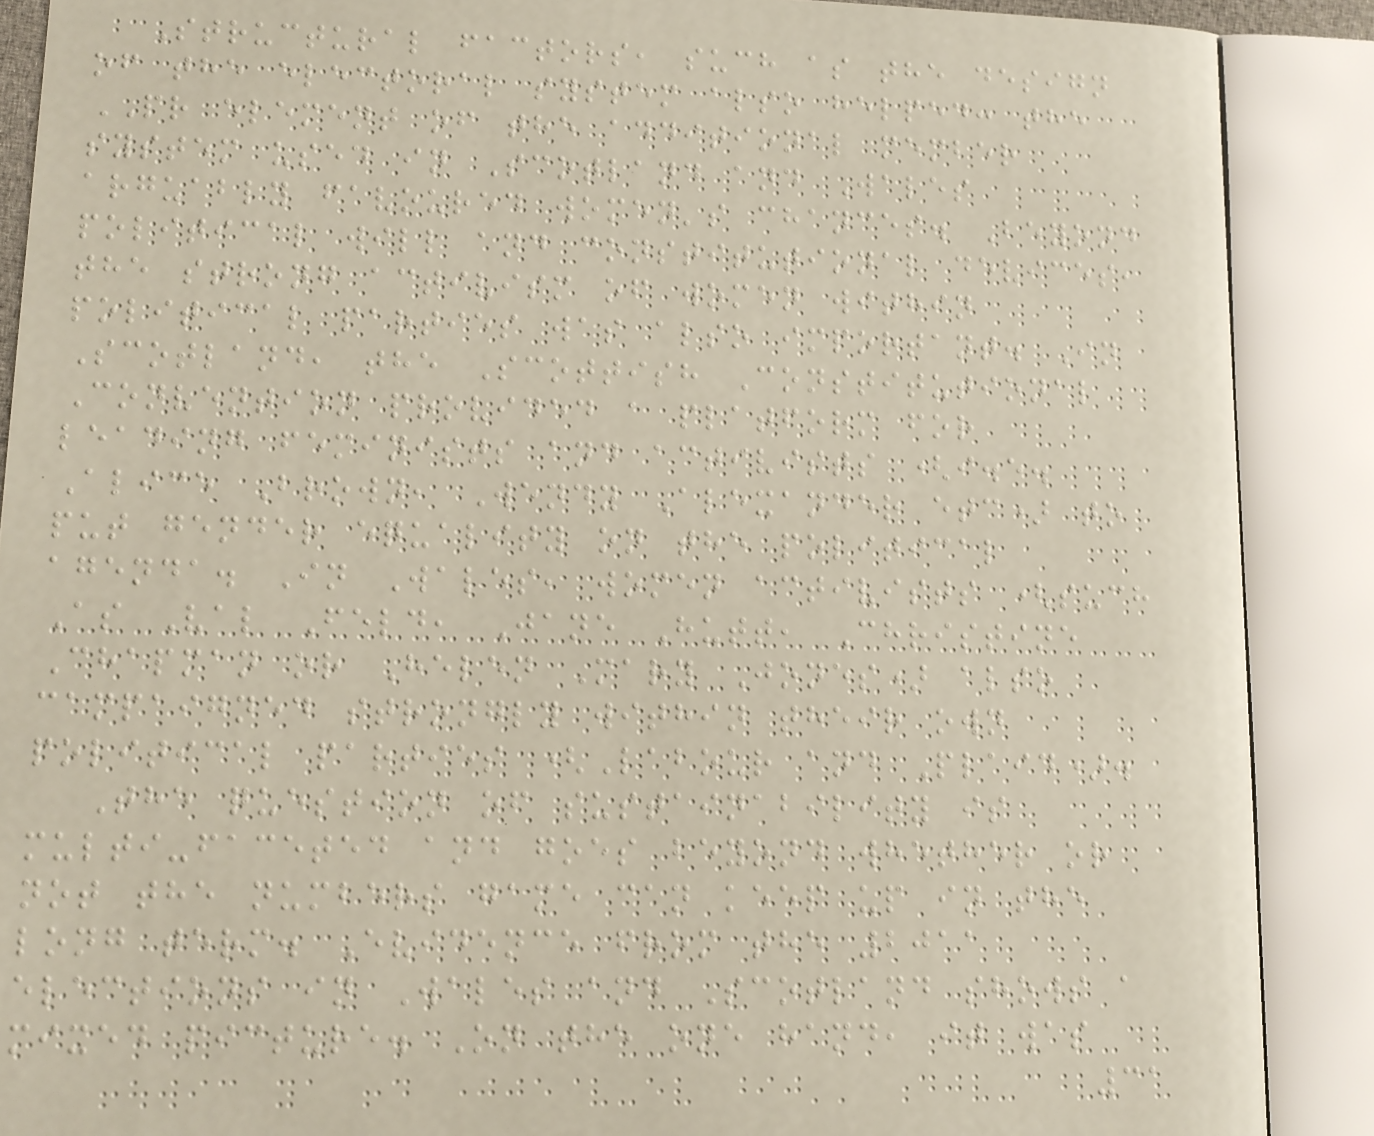Structural factors, such as the design
of the electoral system also helped: the
PR element of the additional member
system used in Scotland and Wales
arguably favoured women's chances. Beyond
political will and constitutional devices,
the strong activism of women within
political parties was also important. In
Scotland, the Scottish Constitutional
Convention provided a platform for
leading feminists and activists (i.e.
Alice Brown, Wendy Alexander etc) to
put gender equality on the political
agenda. In Wales, women activists (such
As Val Feld, Jane Hutt, Christine
Chapman or Helen Mary Jones) also
campaigned strongly within their own
political parties (Labour and Plaid).
The question of sustainability is
multi-faceted and goes beyond whether or
not the numbers game can keep up in the
long term. Evidence from the 2011
elections in Wales and Scotland shows a
mixed picture. On the one hand, it was
31
